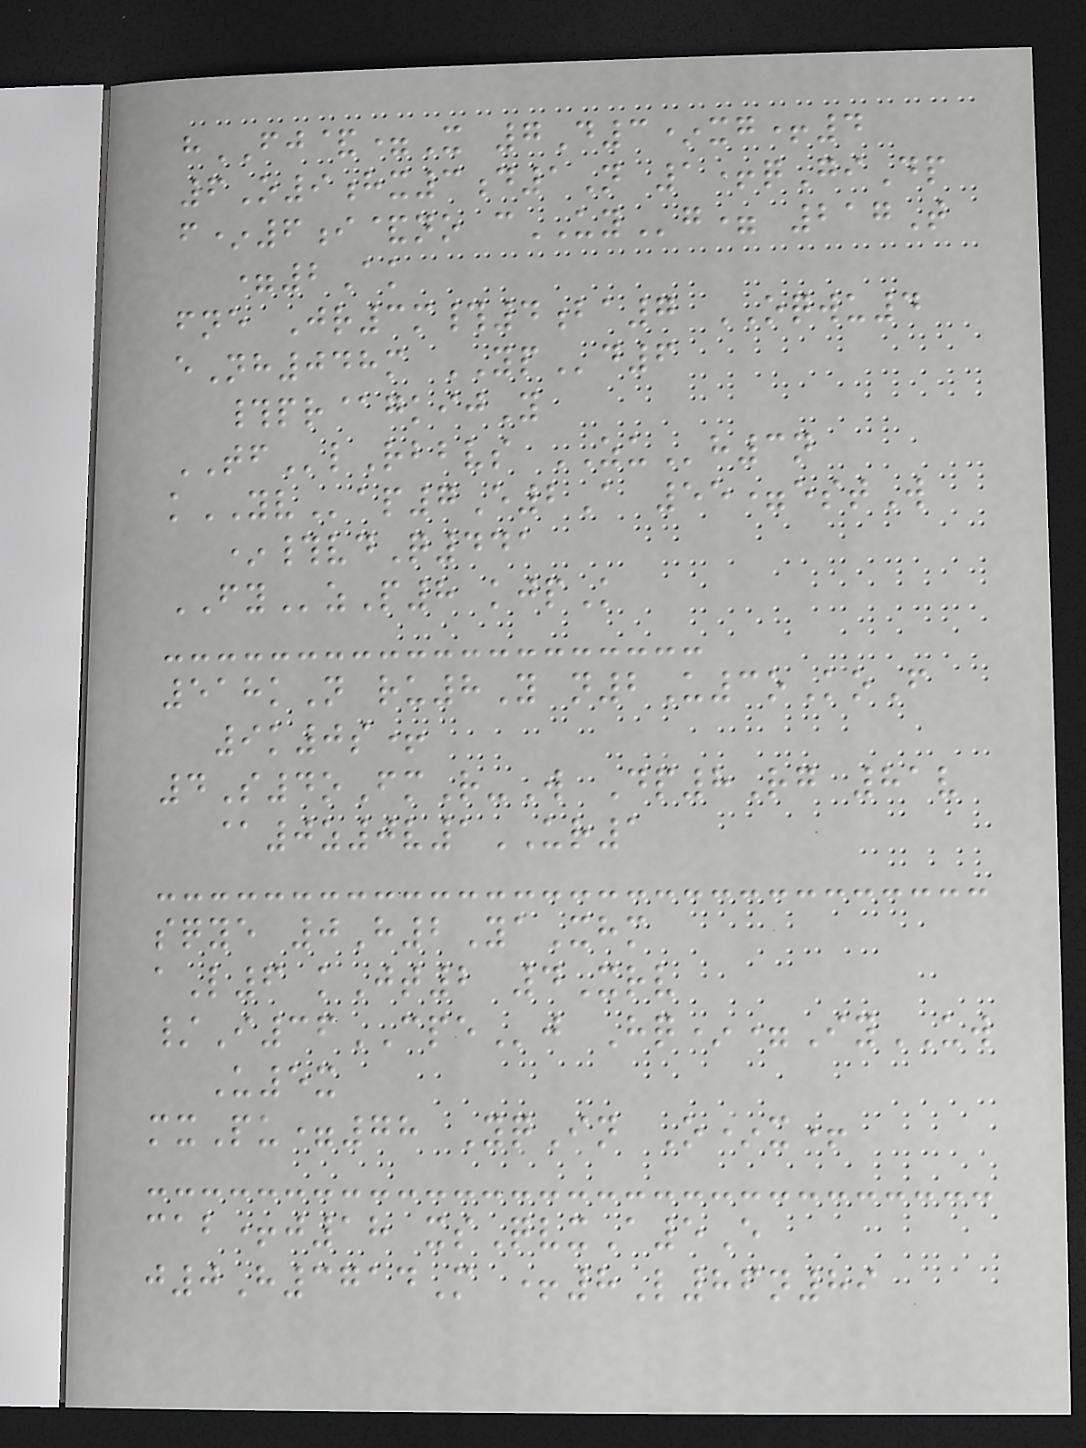hFJ&=X 7D3*xg+4
6O9hx3d1N 1+qGiDp
f*6i&no cUYg= 217T
=2Ak
fne Jr3m#4ba7 OQWU4
eNh048m YPd6
#pr@gkijY
TFlRbbvs ZUh3n
kYVap7E2A 55=estW
*#vdQ441
FYzP8 kjpK
518kN ru8Y n2U3oKoF
9k0s+
4S4oFmR-W Dp8Rg 81v
@0z0v1UR1
sqye 0H2YaXhm
aL6 kJt2 4Xrv
/I36CPEj Hq*=IyUW
U5x
mxPu=78 YqIn O*x+
cab+j18 xsQvxA5E
j0H3714M +8L86n89
